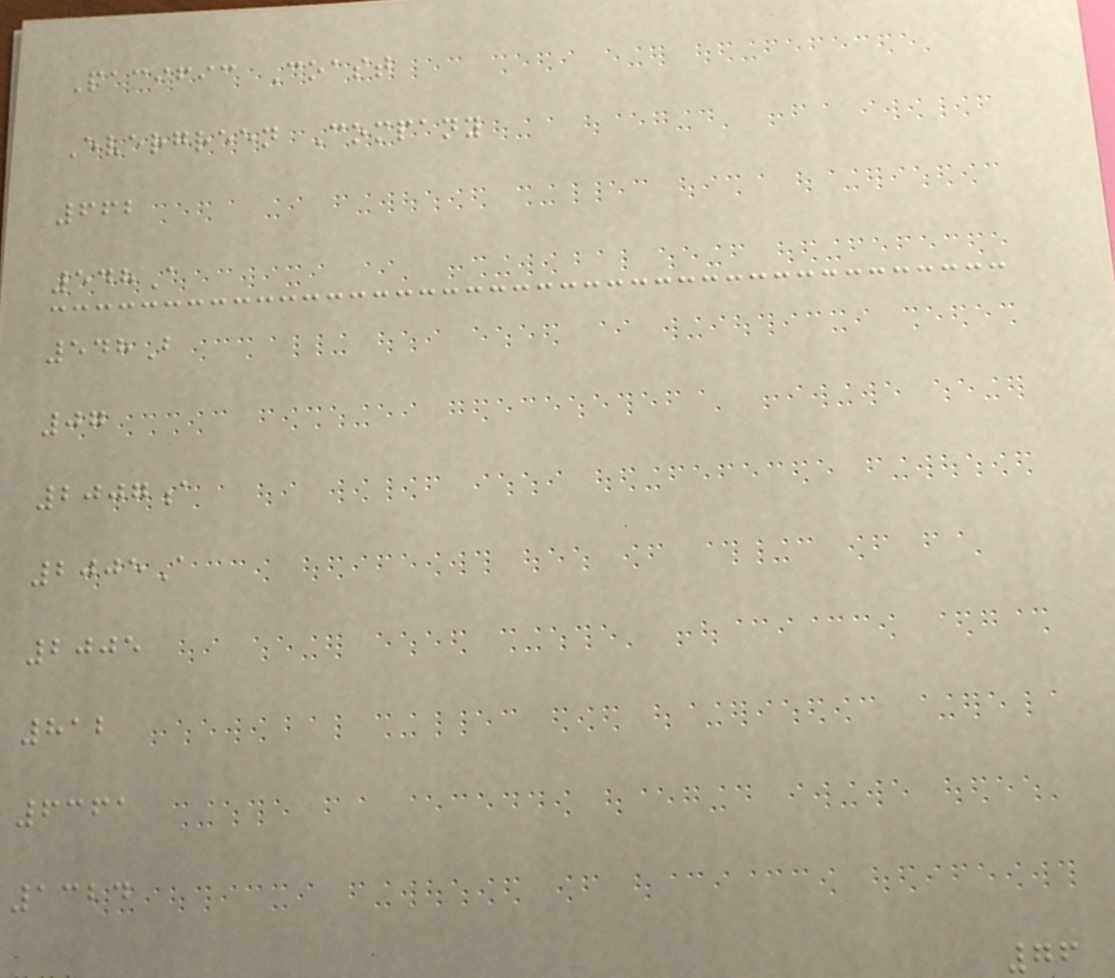Pacific Coast
Evergreen Company
662
548A
548B
07
2007a
2005A
2005
812
6361
1324
76
